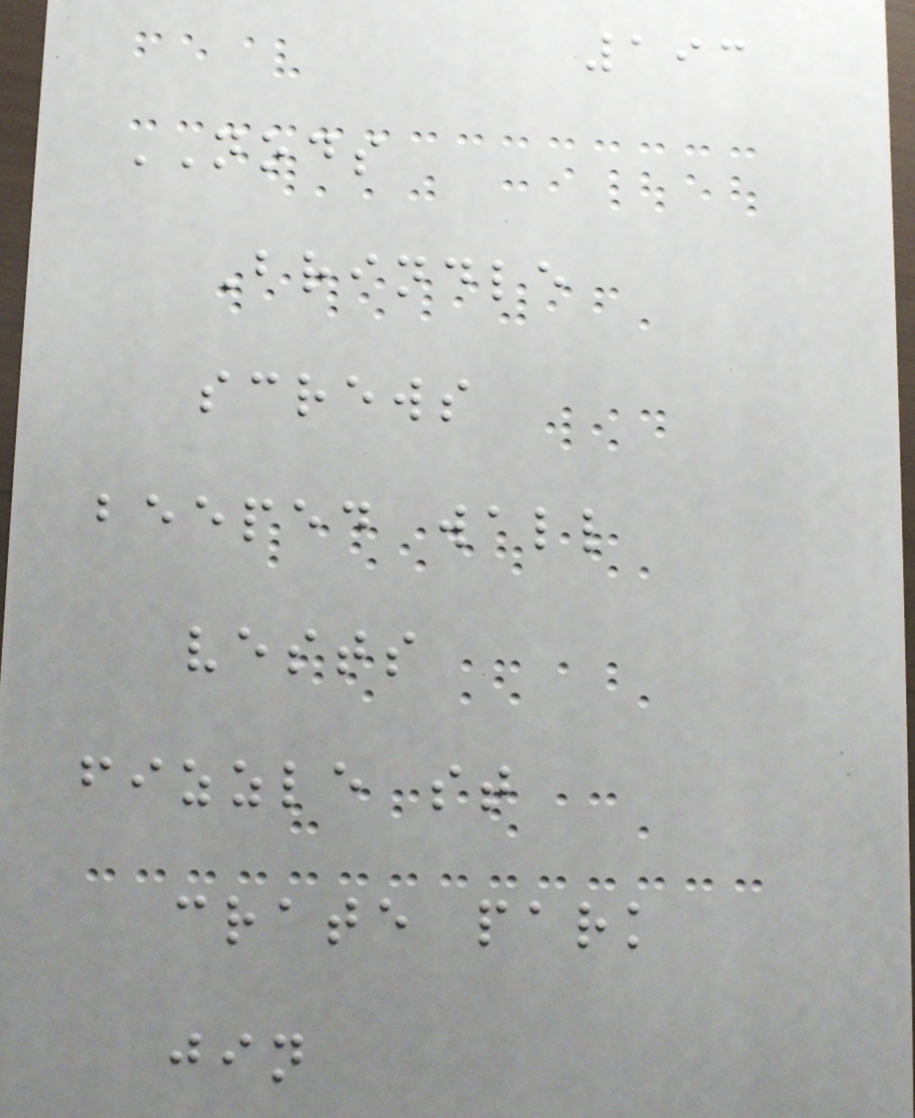193
NODS
Brindle
screws
beeped wall
vests
fizzle st
crate park
jin
